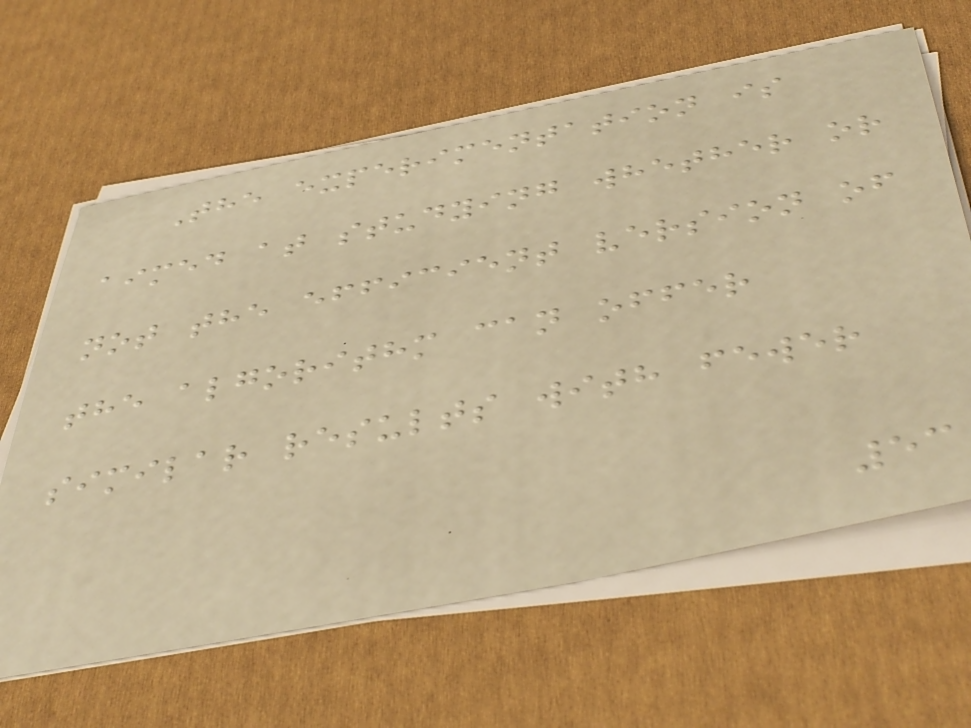The experimentation is
aimed at studying whether or
not the efficient version of
the algorithm can offer
similar results with fewer
53
